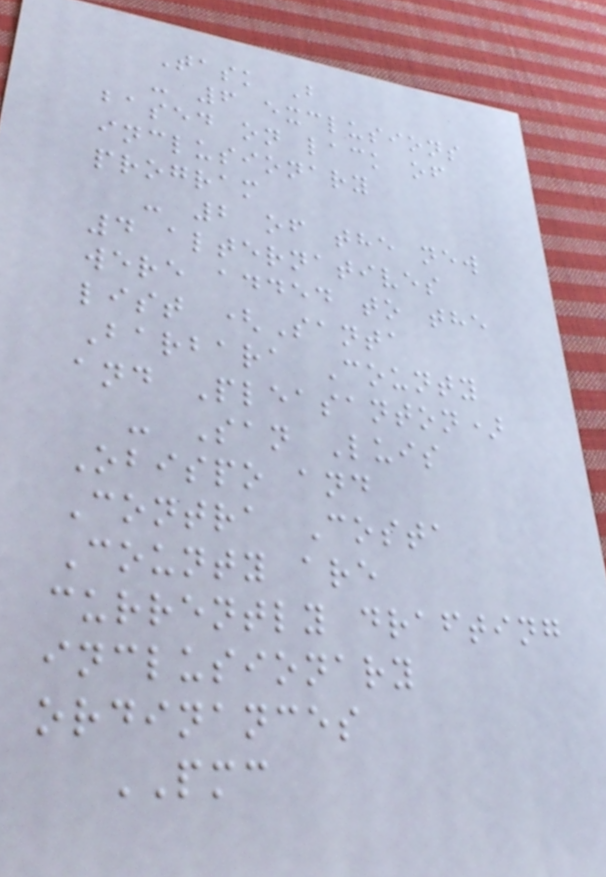Task B
- 6 exclusions
based on lack of
inclusionary
program
- 2 of the new
4 alternatives
were added to the
list (Santa
Barbara County
and Pleasanton)
- San Luis
Obispo and
Contra Costa
County are
currently drafting
inclusionary
ordinances
PMC
